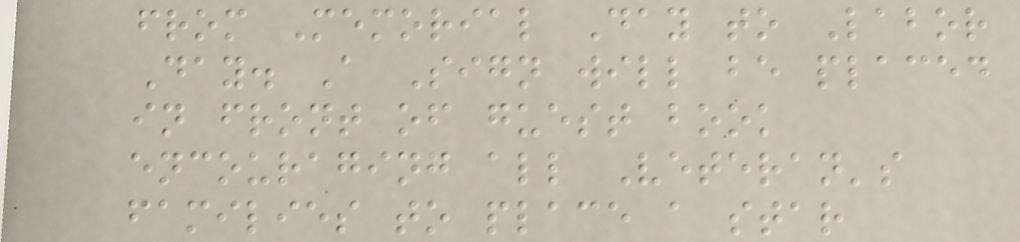from Memorial Day to Labor
Day. A Sign will be placed
in front of guest book
encouraging all Veteran's
families to place a star
